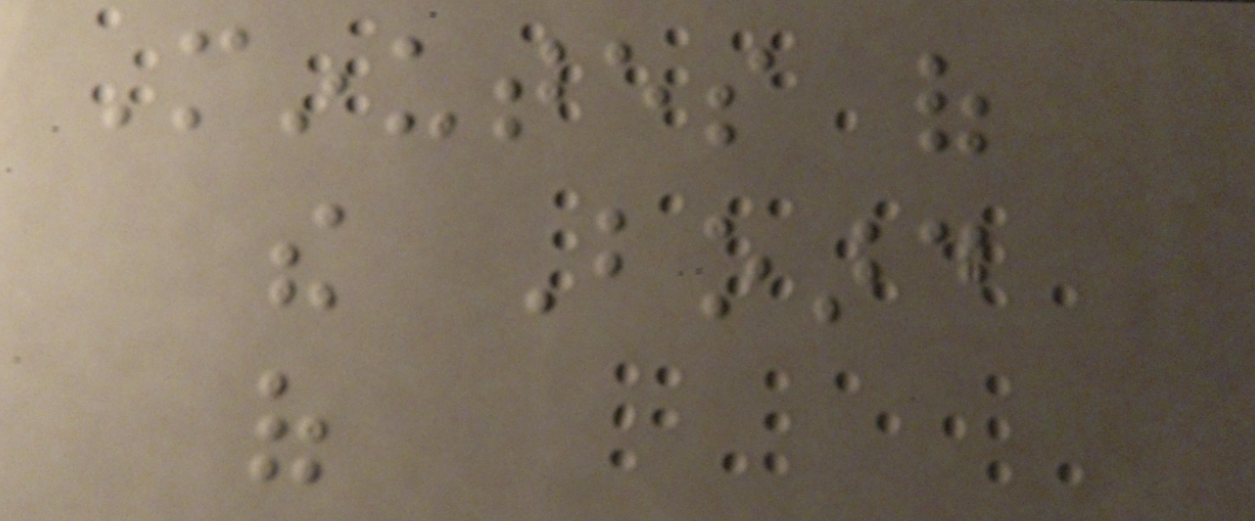Minutes of
the Board
of
